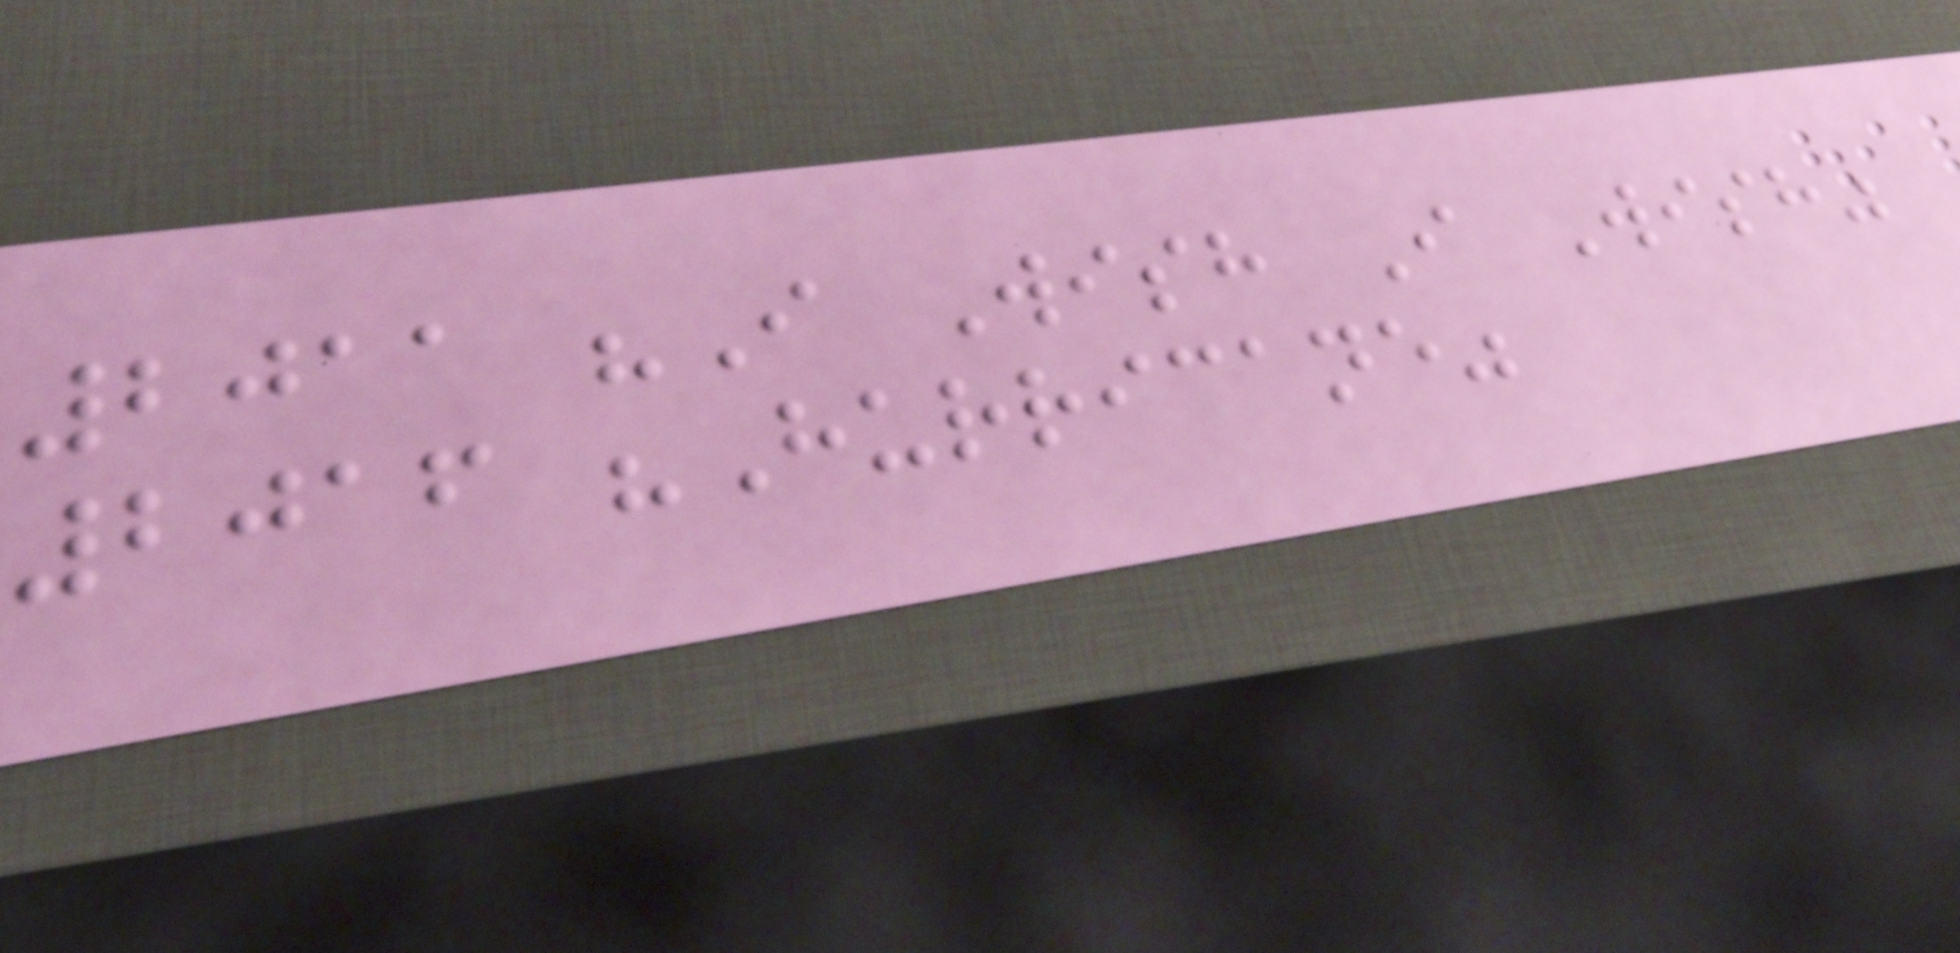2011 "I Wish I Wish"
2016 "Hurricane"
